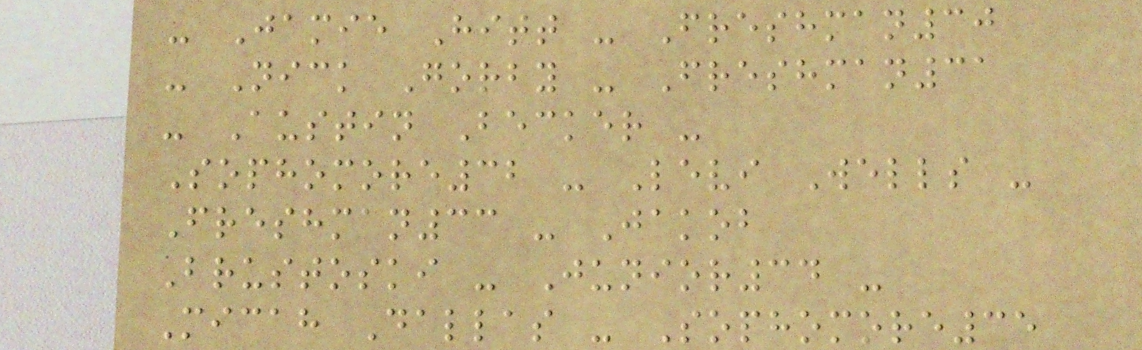- Jamie Hitt - Freshman30
- Nick Gorby - Freshman31
- Austin Becker -
Sophomore32 - Levi Wells -
Freshman33 - Jakob
Brustoski - Junior34 -
Micah Dallas - Sophomore35
